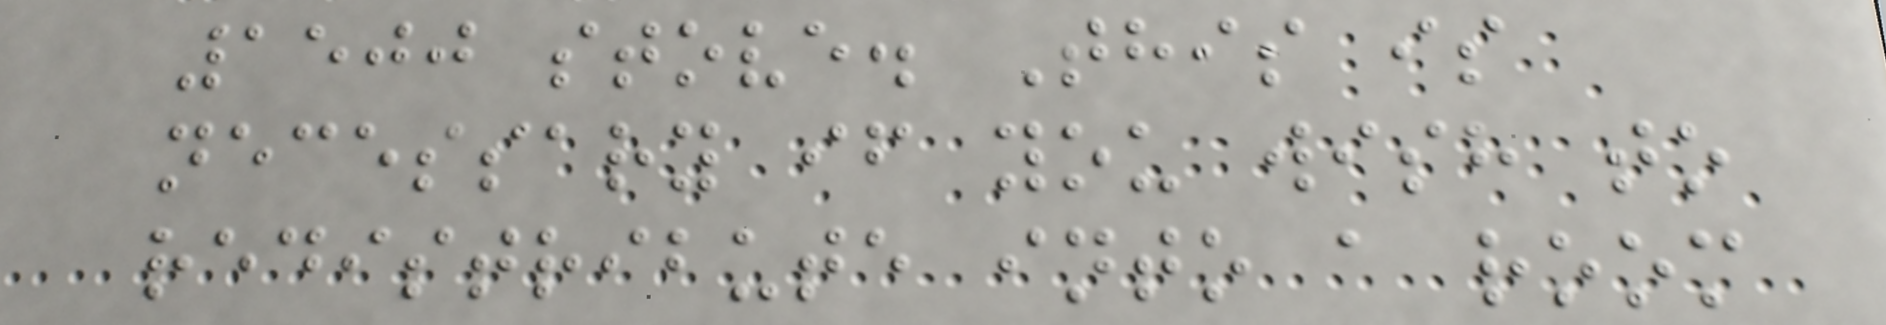1500 stove. This is
necessary if you wish to
redistribute into a room
